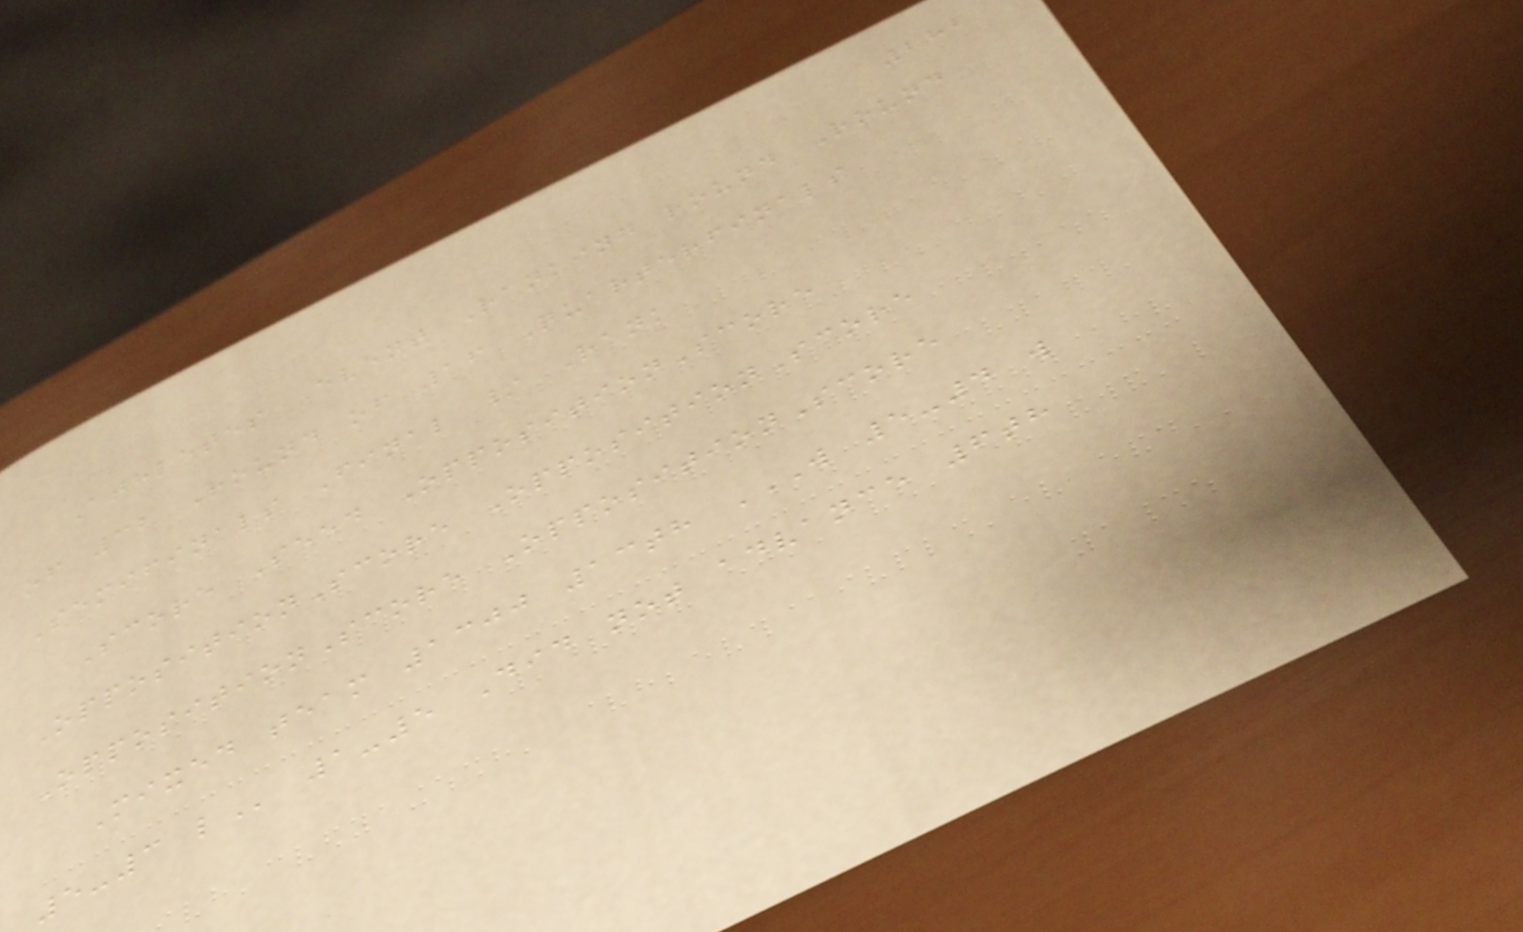282
Athletes Event Ranking round Round
of 32 Round of 16 Quarterfinals
Semifinals Final / Rank
Score Seed OppositionScore
OppositionScore OppositionScore
OppositionScore OppositionScore
Mixed team 1300 13th W 5-4 W
5-3 L 1-5 Did not advance 6th
